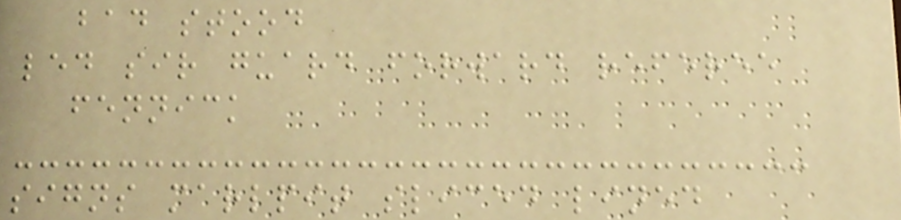bad stood
led sir guard forward referee
fennick
signs marlpit sliced lined
